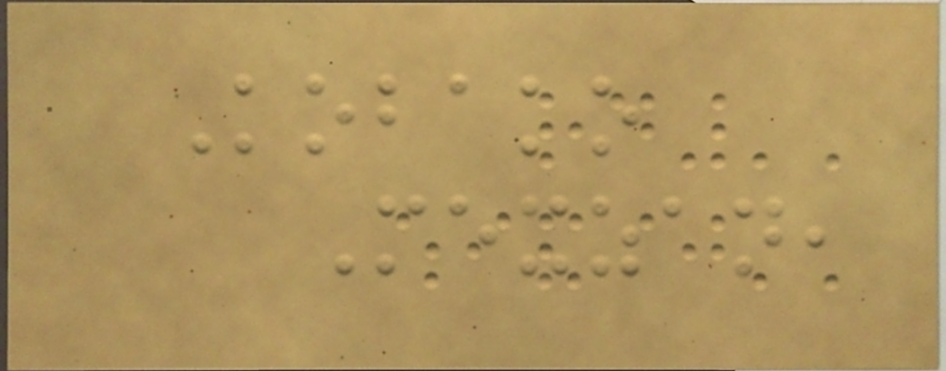Kobako
Mexzan,
